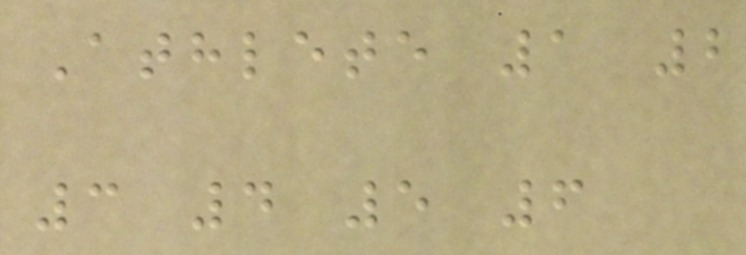Athlete 1 2
3 4 5 6
